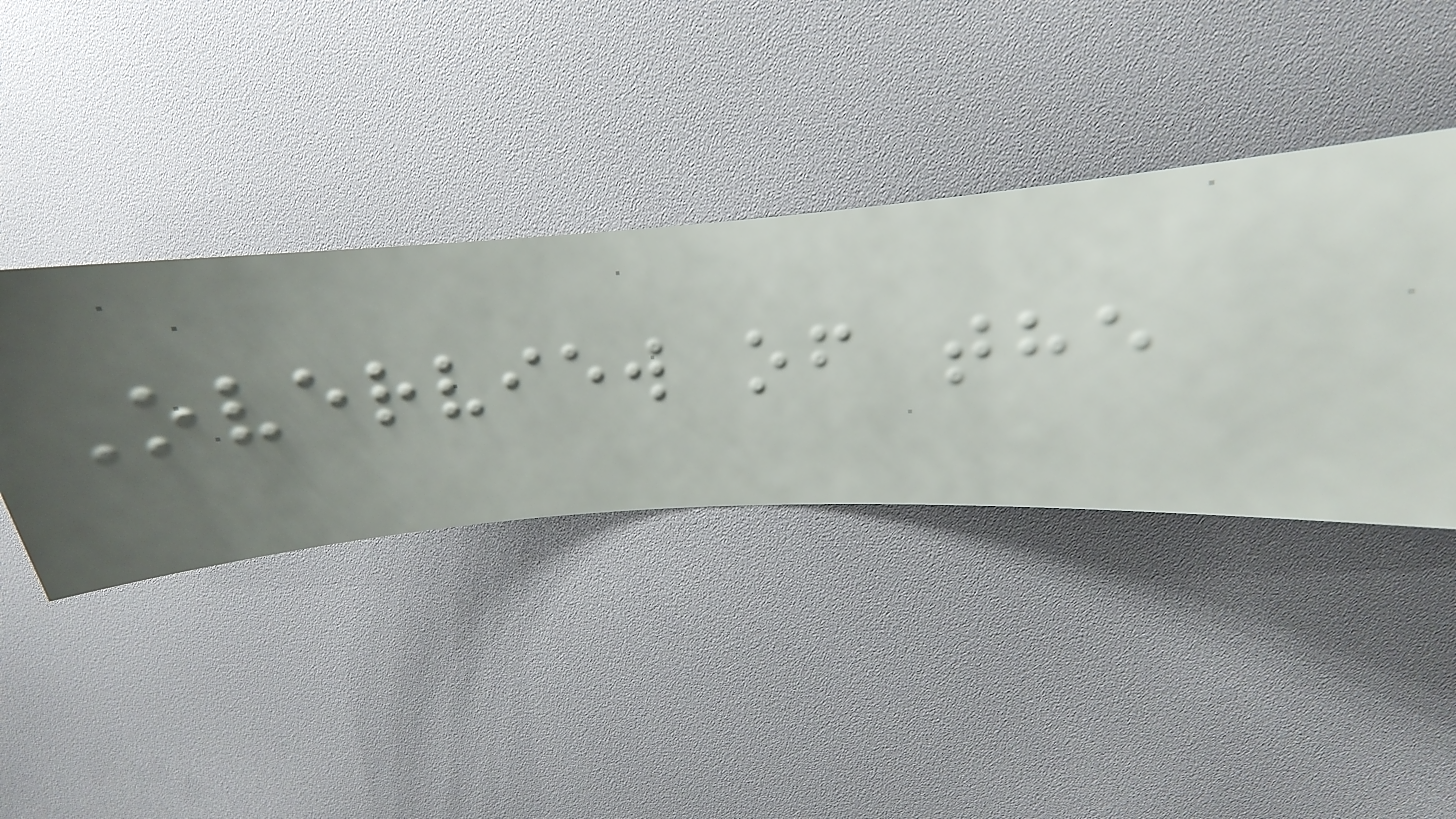Overview of the
